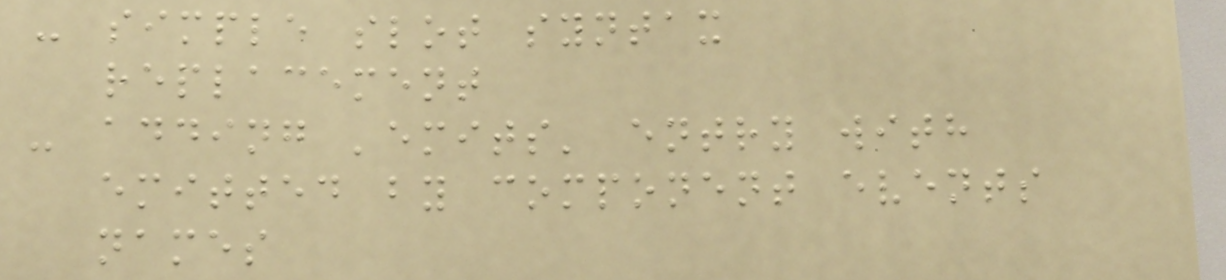- simple slot syntax
replacement
- adding 'emits' entry with
emitted by component events
names
